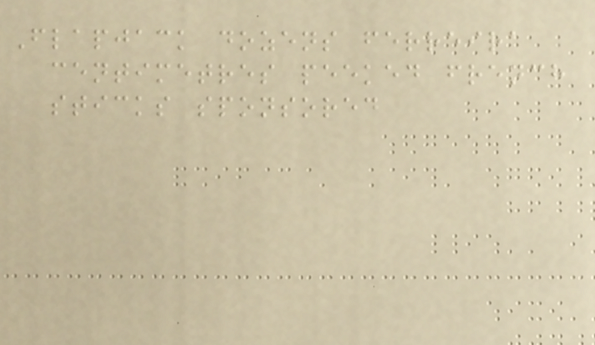Flapjack dozens ferreira
centimetres peeked french
sticks sponsored
